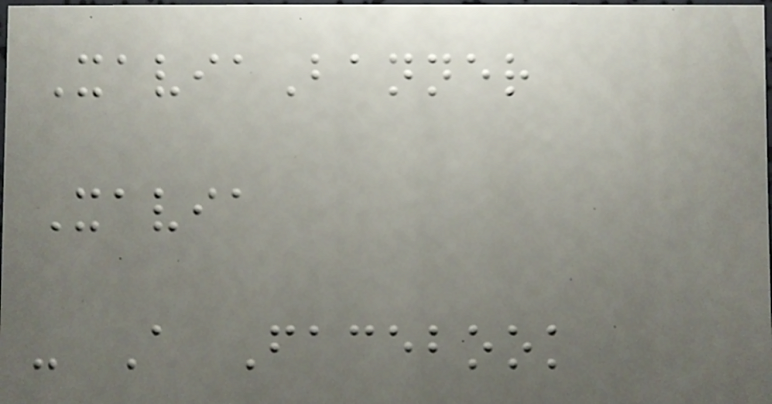XaviaBanner
Xavia
- A Facebook
